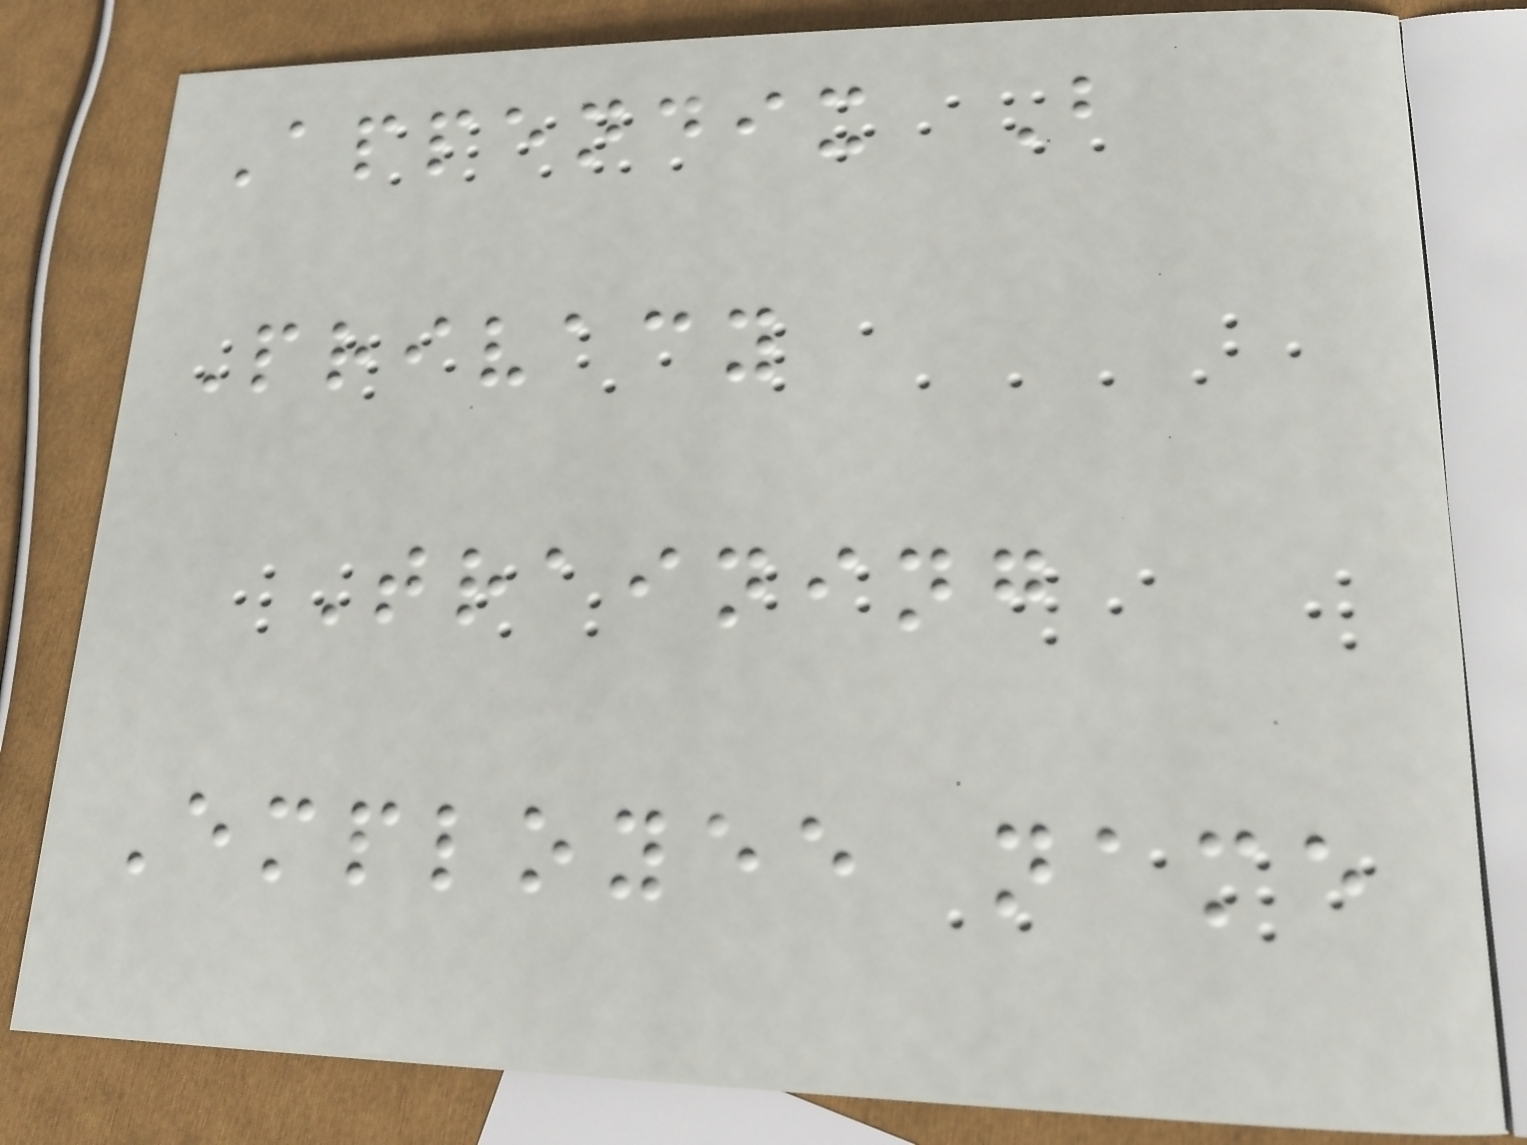Appendix B
Privacy
Training
Employee name
